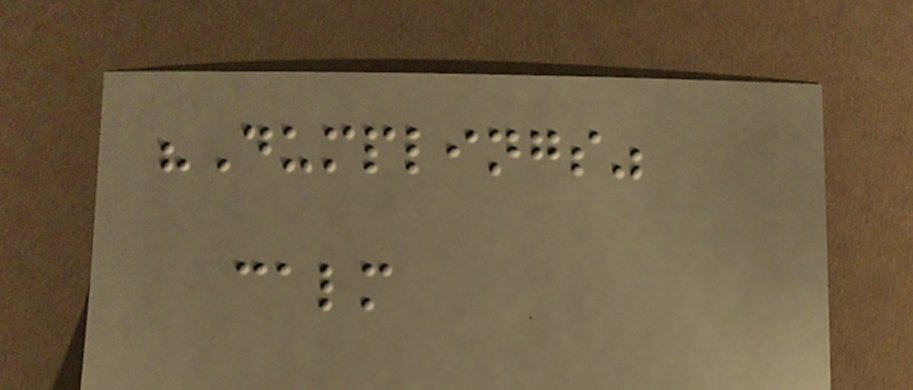"Dumplings"
calm
